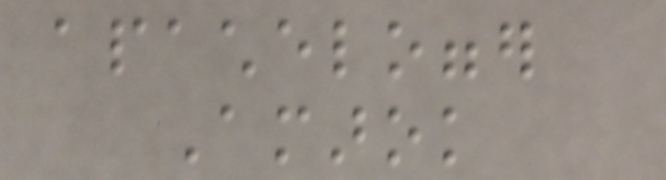apachelogger
Amarok
